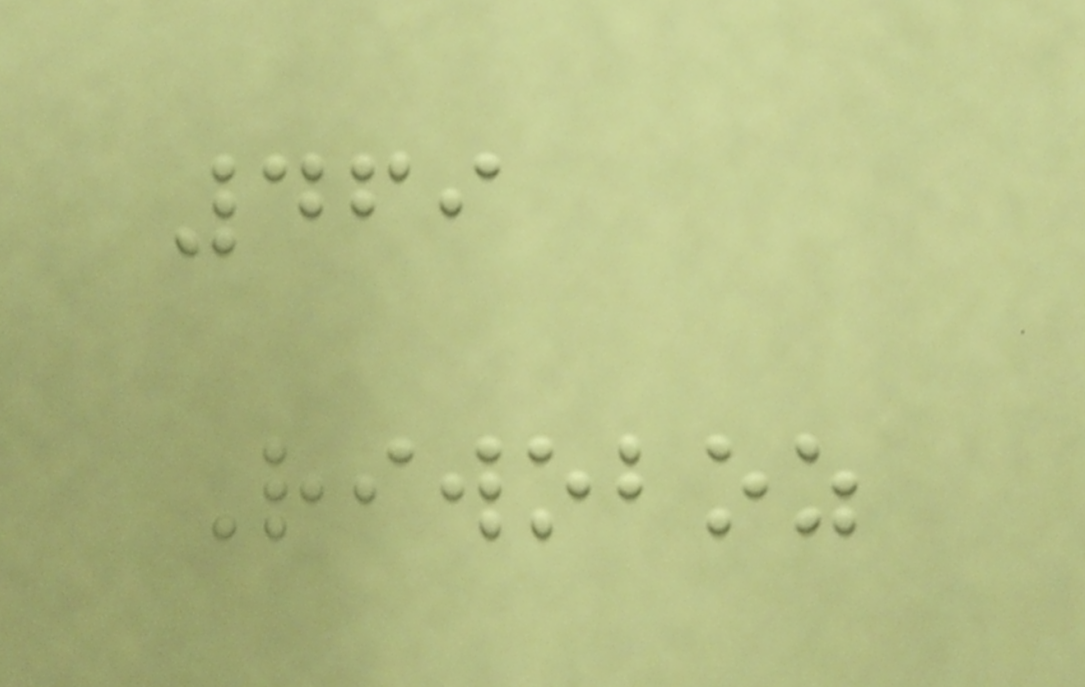469
Riwoboz
